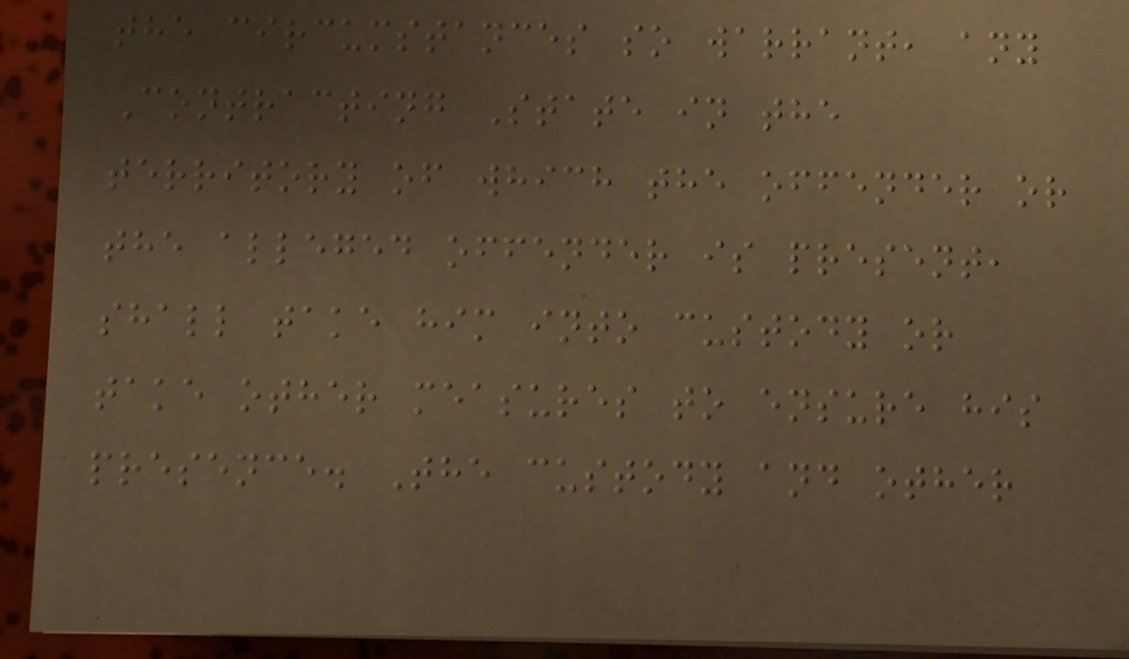the circumstances so warrant, any
Contracting State in the
territory of which the offender or
the alleged offender is present,
shall take him into custody or
take other measures to ensure his
presence. The custody and other
